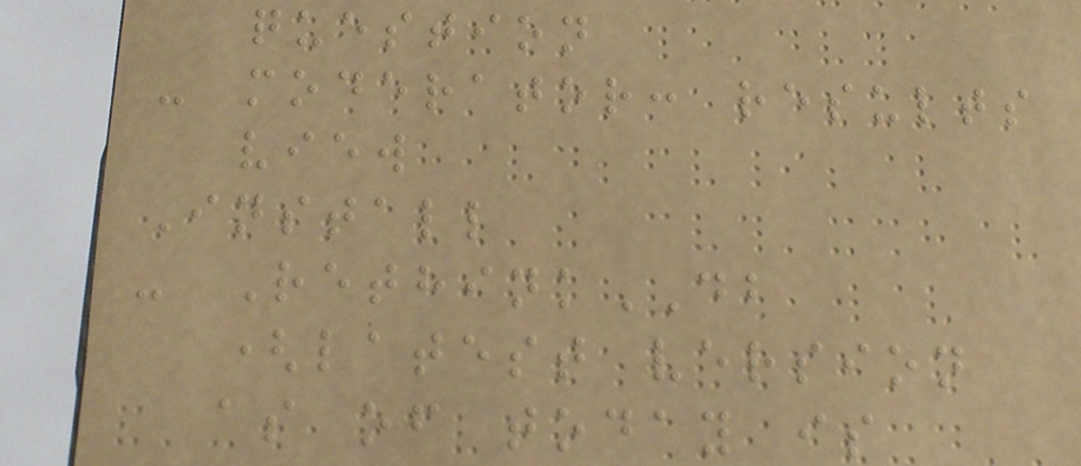question
- moderator: results
view
Install
- RethinkDB
(latest version
as of today is
